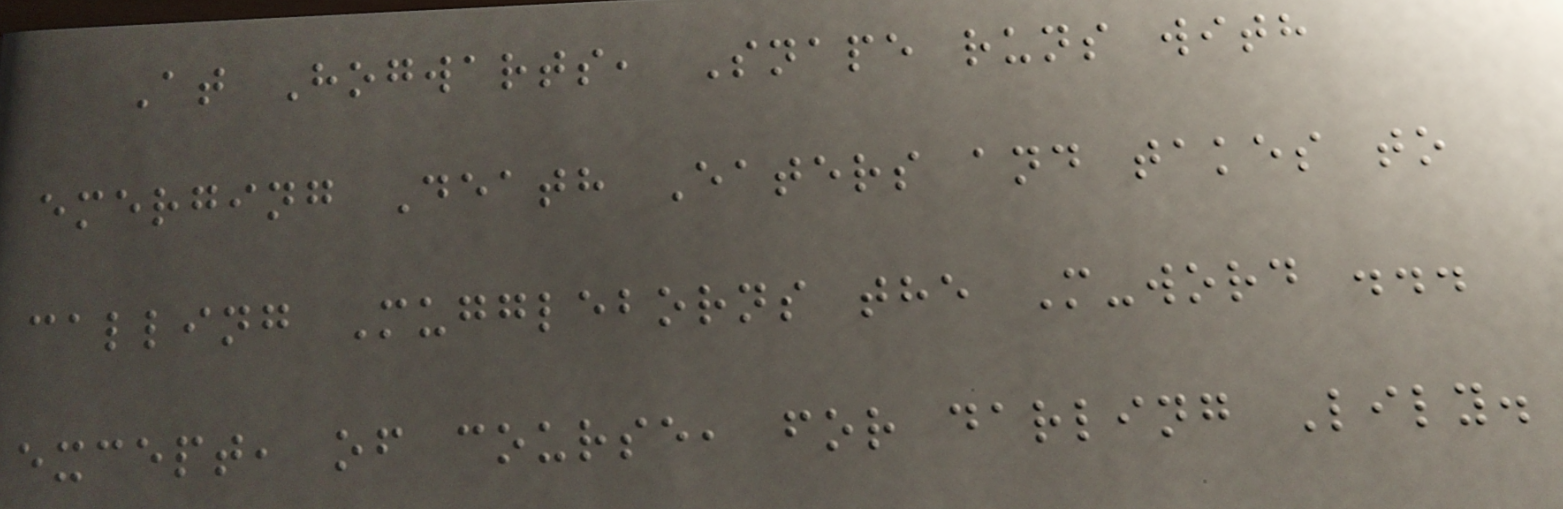At Hogwarts, Snape runs with
emerging Death Eaters and takes to
calling Muggleborns the M-word ...
except, of course, for darling Lily.
